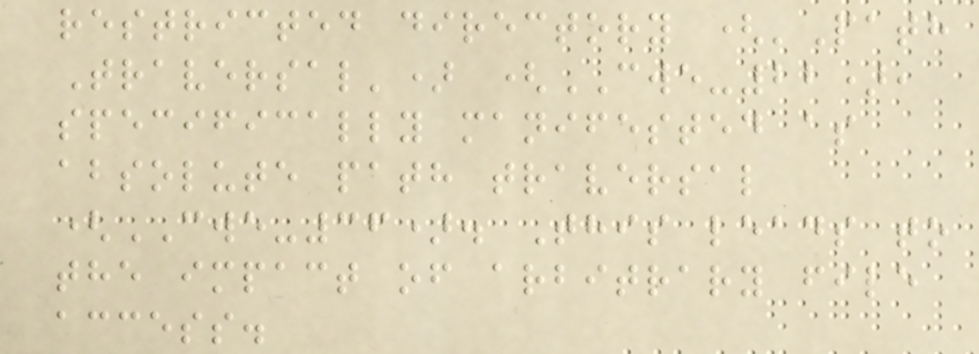restricted directory ('Path
Traversal') (CWE-22),
specifically manifested as
absolute path traversal
(CWE-36). This leads to
the impact of arbitrary file
access.
